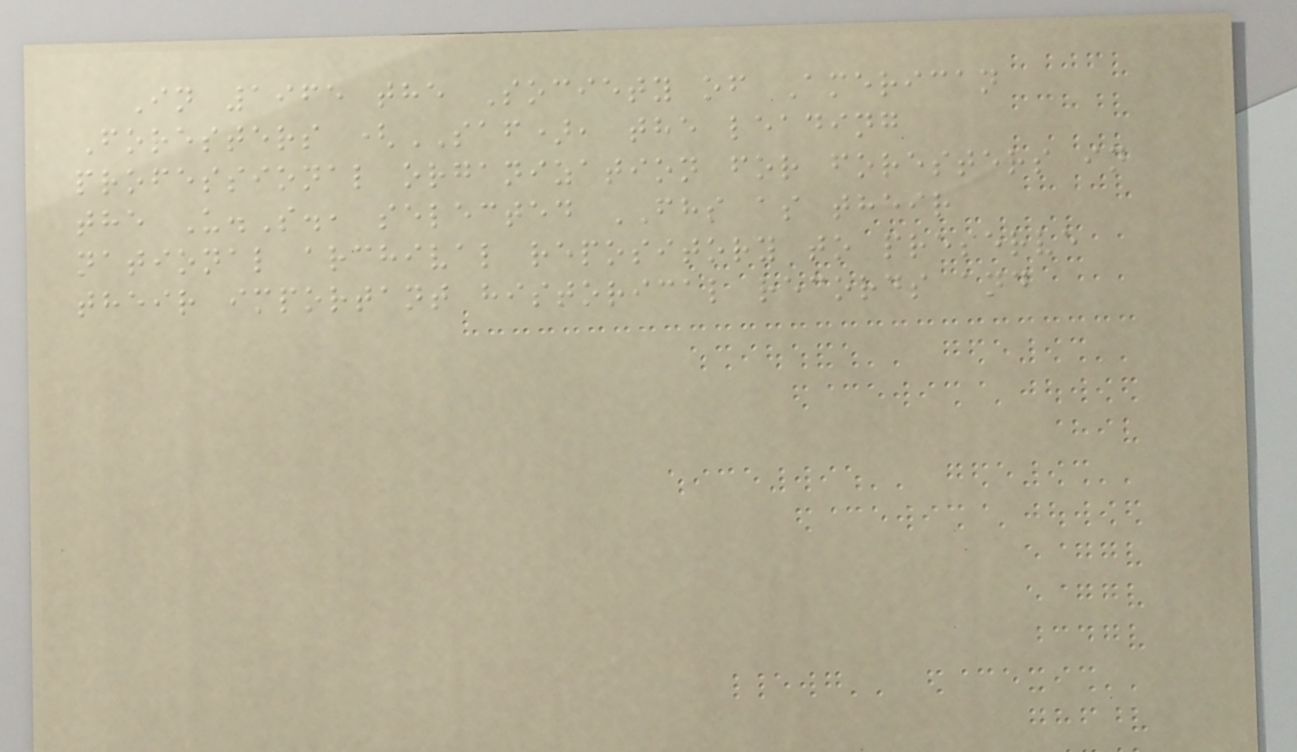In 1965 the Society of American
Foresters (SAF), the leading
professional organization for foresters in
the U.S., selected FHS as their
national archival repository to preserve
their important historical records and
